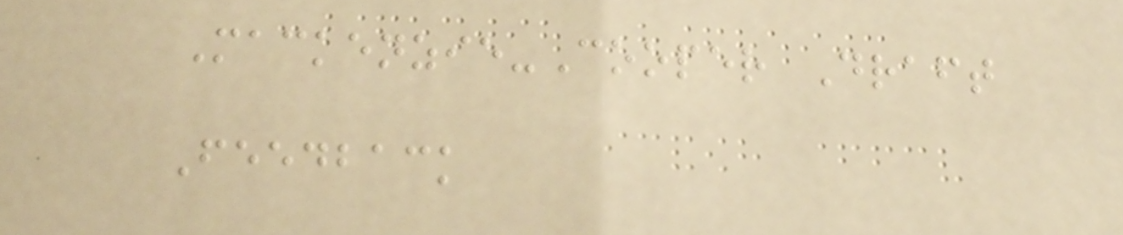Mackenzie-Cooper Draft
Feedback
